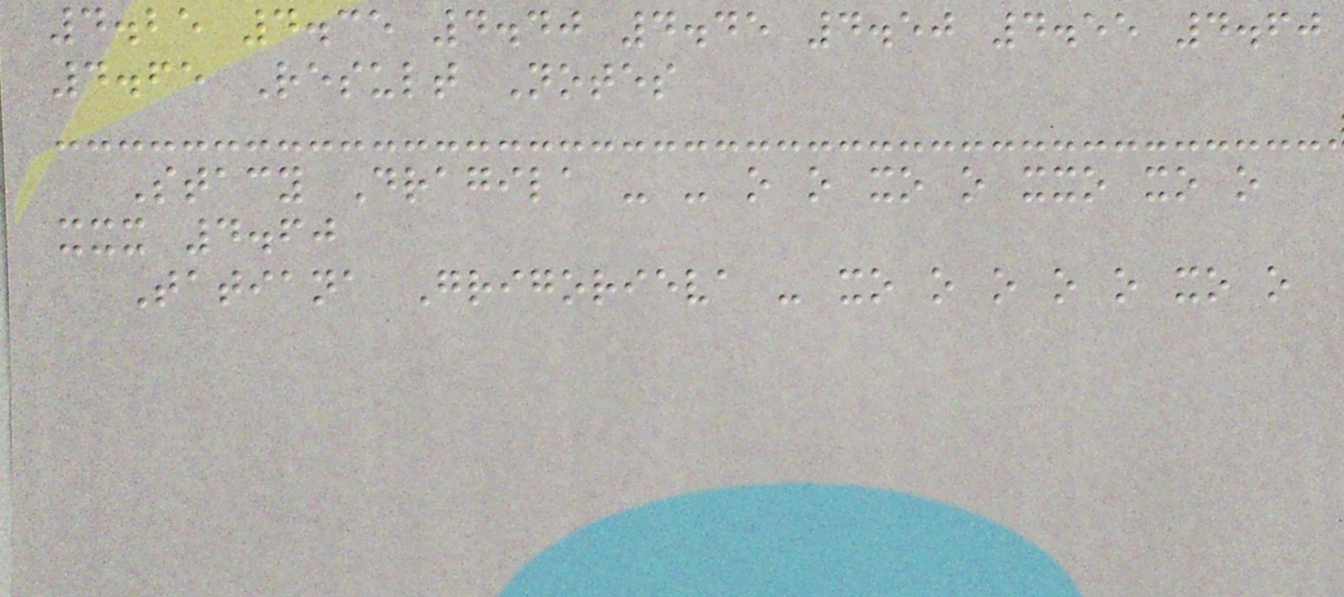4.25 4.35 4.40 4.45 4.50 4.55 4.60
4.65 Result Notes
Stacy Dragila - - o o xo o xxo xo o
xxx 4.60
Tatiana Grigorieva - xo o o o o xo o
